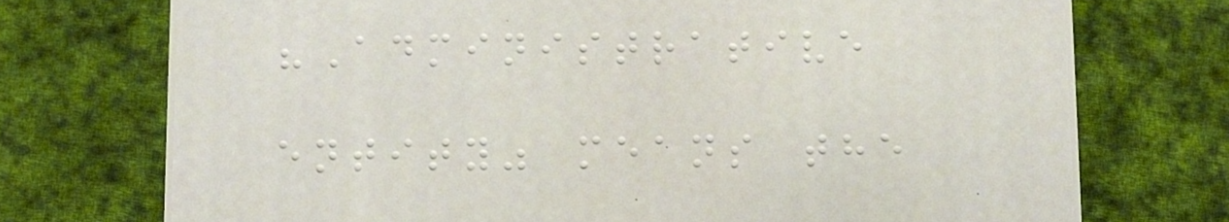"Administrative
entity" means the
